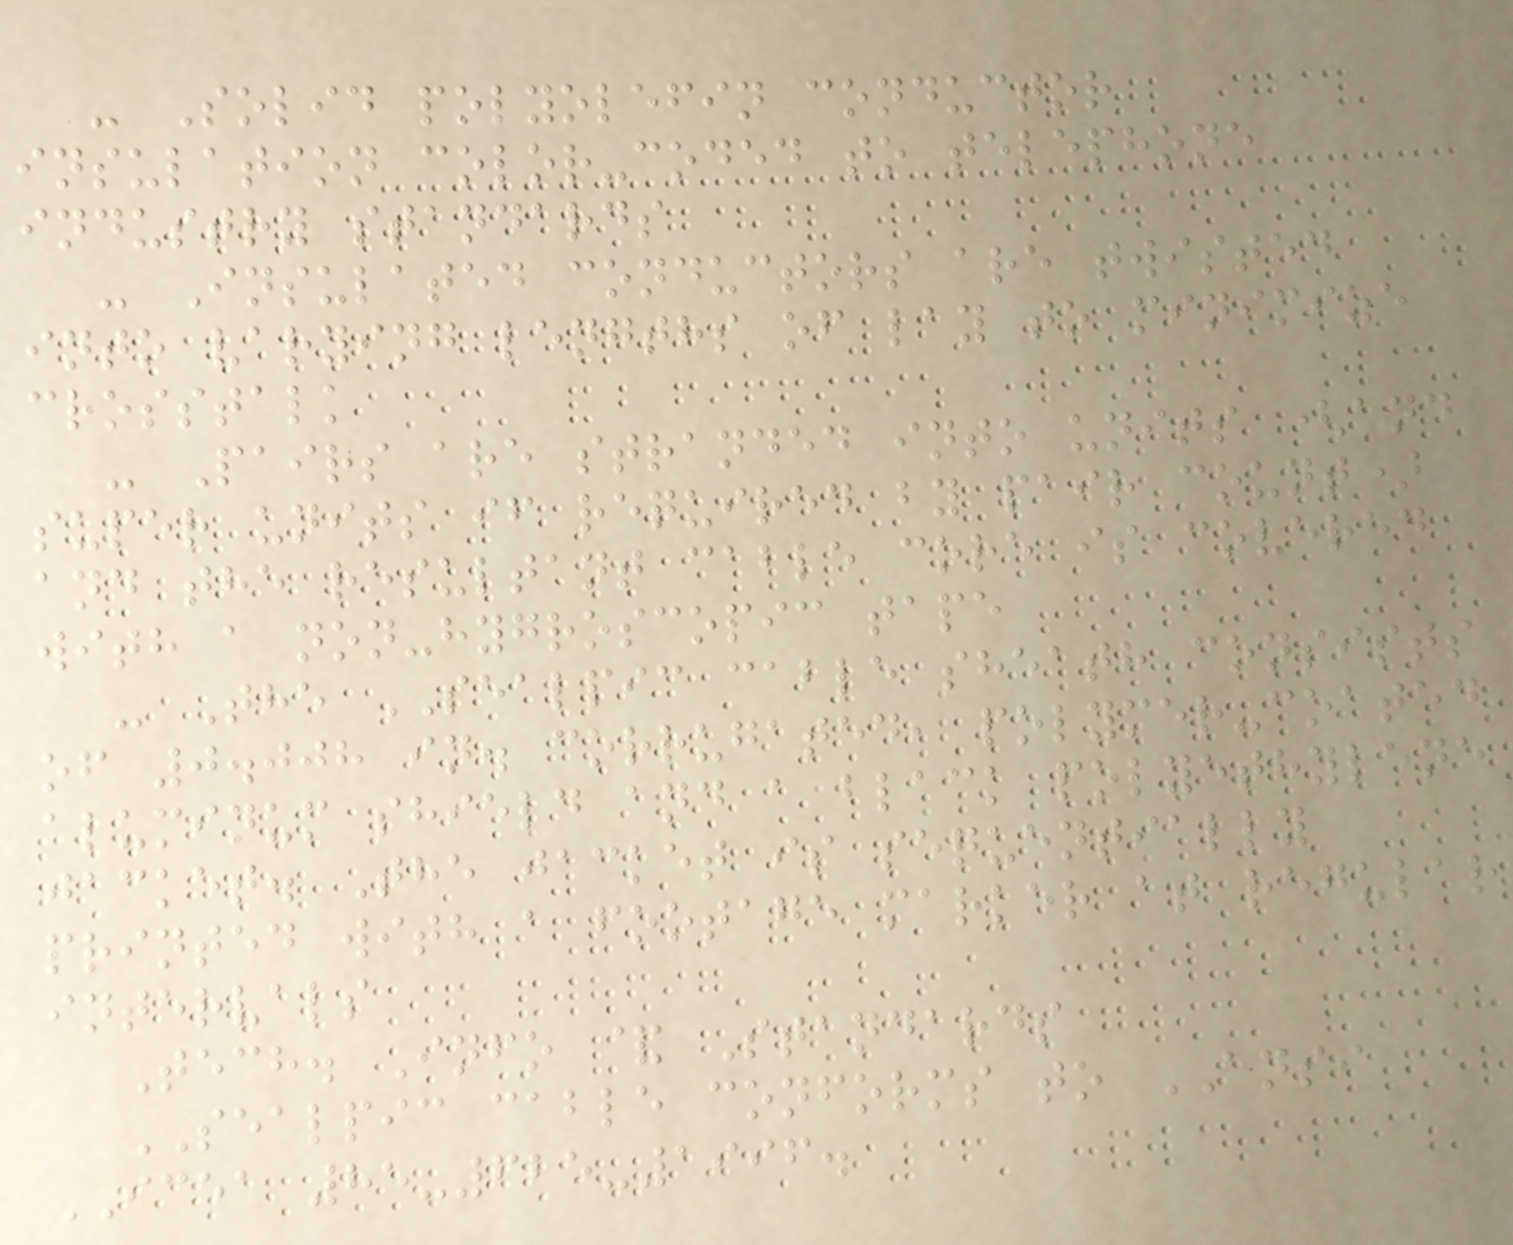- Solid polyolefin conductor
insulation color-coded to telephone
industry standards
- Insulated conductors are twisted
into varying lengths of lay to minimize
crosstalk
- Pairs are stranded into units (and
super units if required by pair count)
and the resultant cable core is covered
with a non-hygroscopic tape
- The SEALPIC cable sheath consists
of 0.008 in. corrugated, polymer-coated
aluminum shield and a black polyethylene
jacket. The jacket is sequentially
printed with a footage marker at regular
intervals
Tech. Info & Standards
SEALPIC cable conforms to ANSI
ICEA 85-625-1996.
